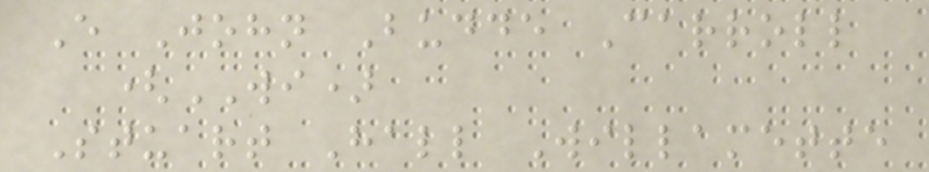E John Budde Carroll
(WI)
Stuart Hall Willamette
